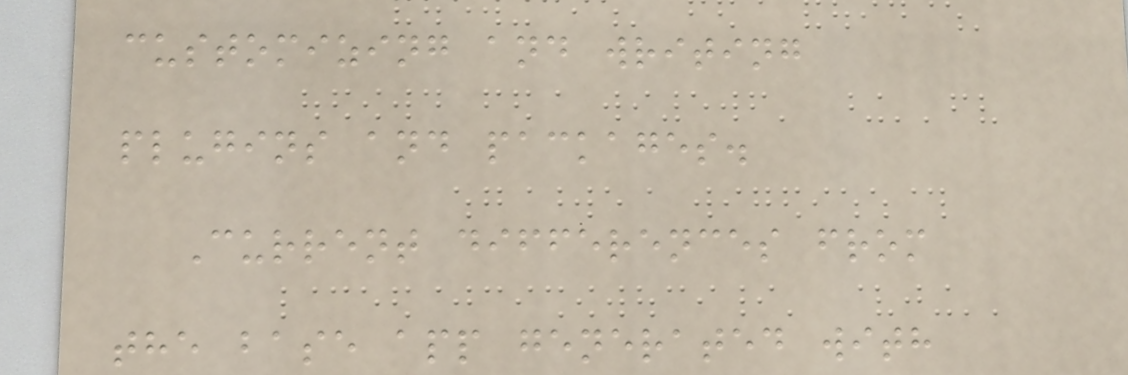customizing and writing
plugins and packages.
Current differences from
the base app generated with
